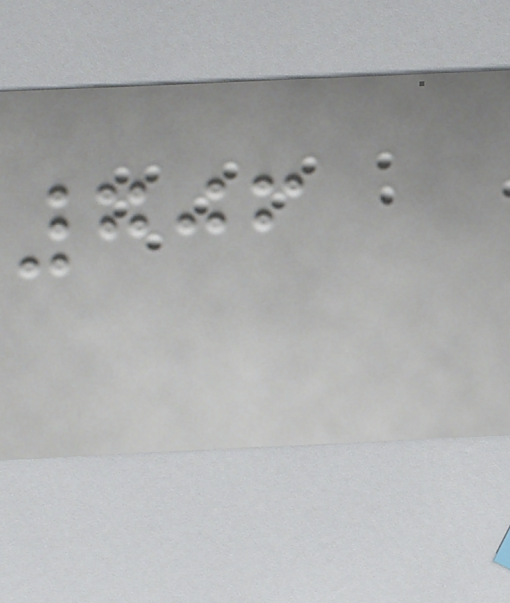706
